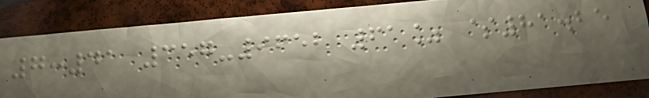7:41 357-9652 61% $81.25
